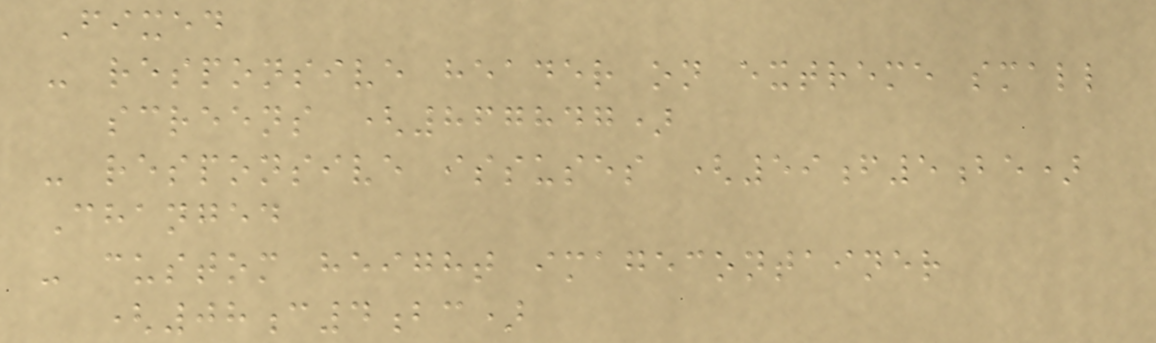Fixed
- responsive header on extreme small
screens (867847)
- responsive issuses (59f5be)
Changed
- custom height imagecontainer
(08c4bc)
